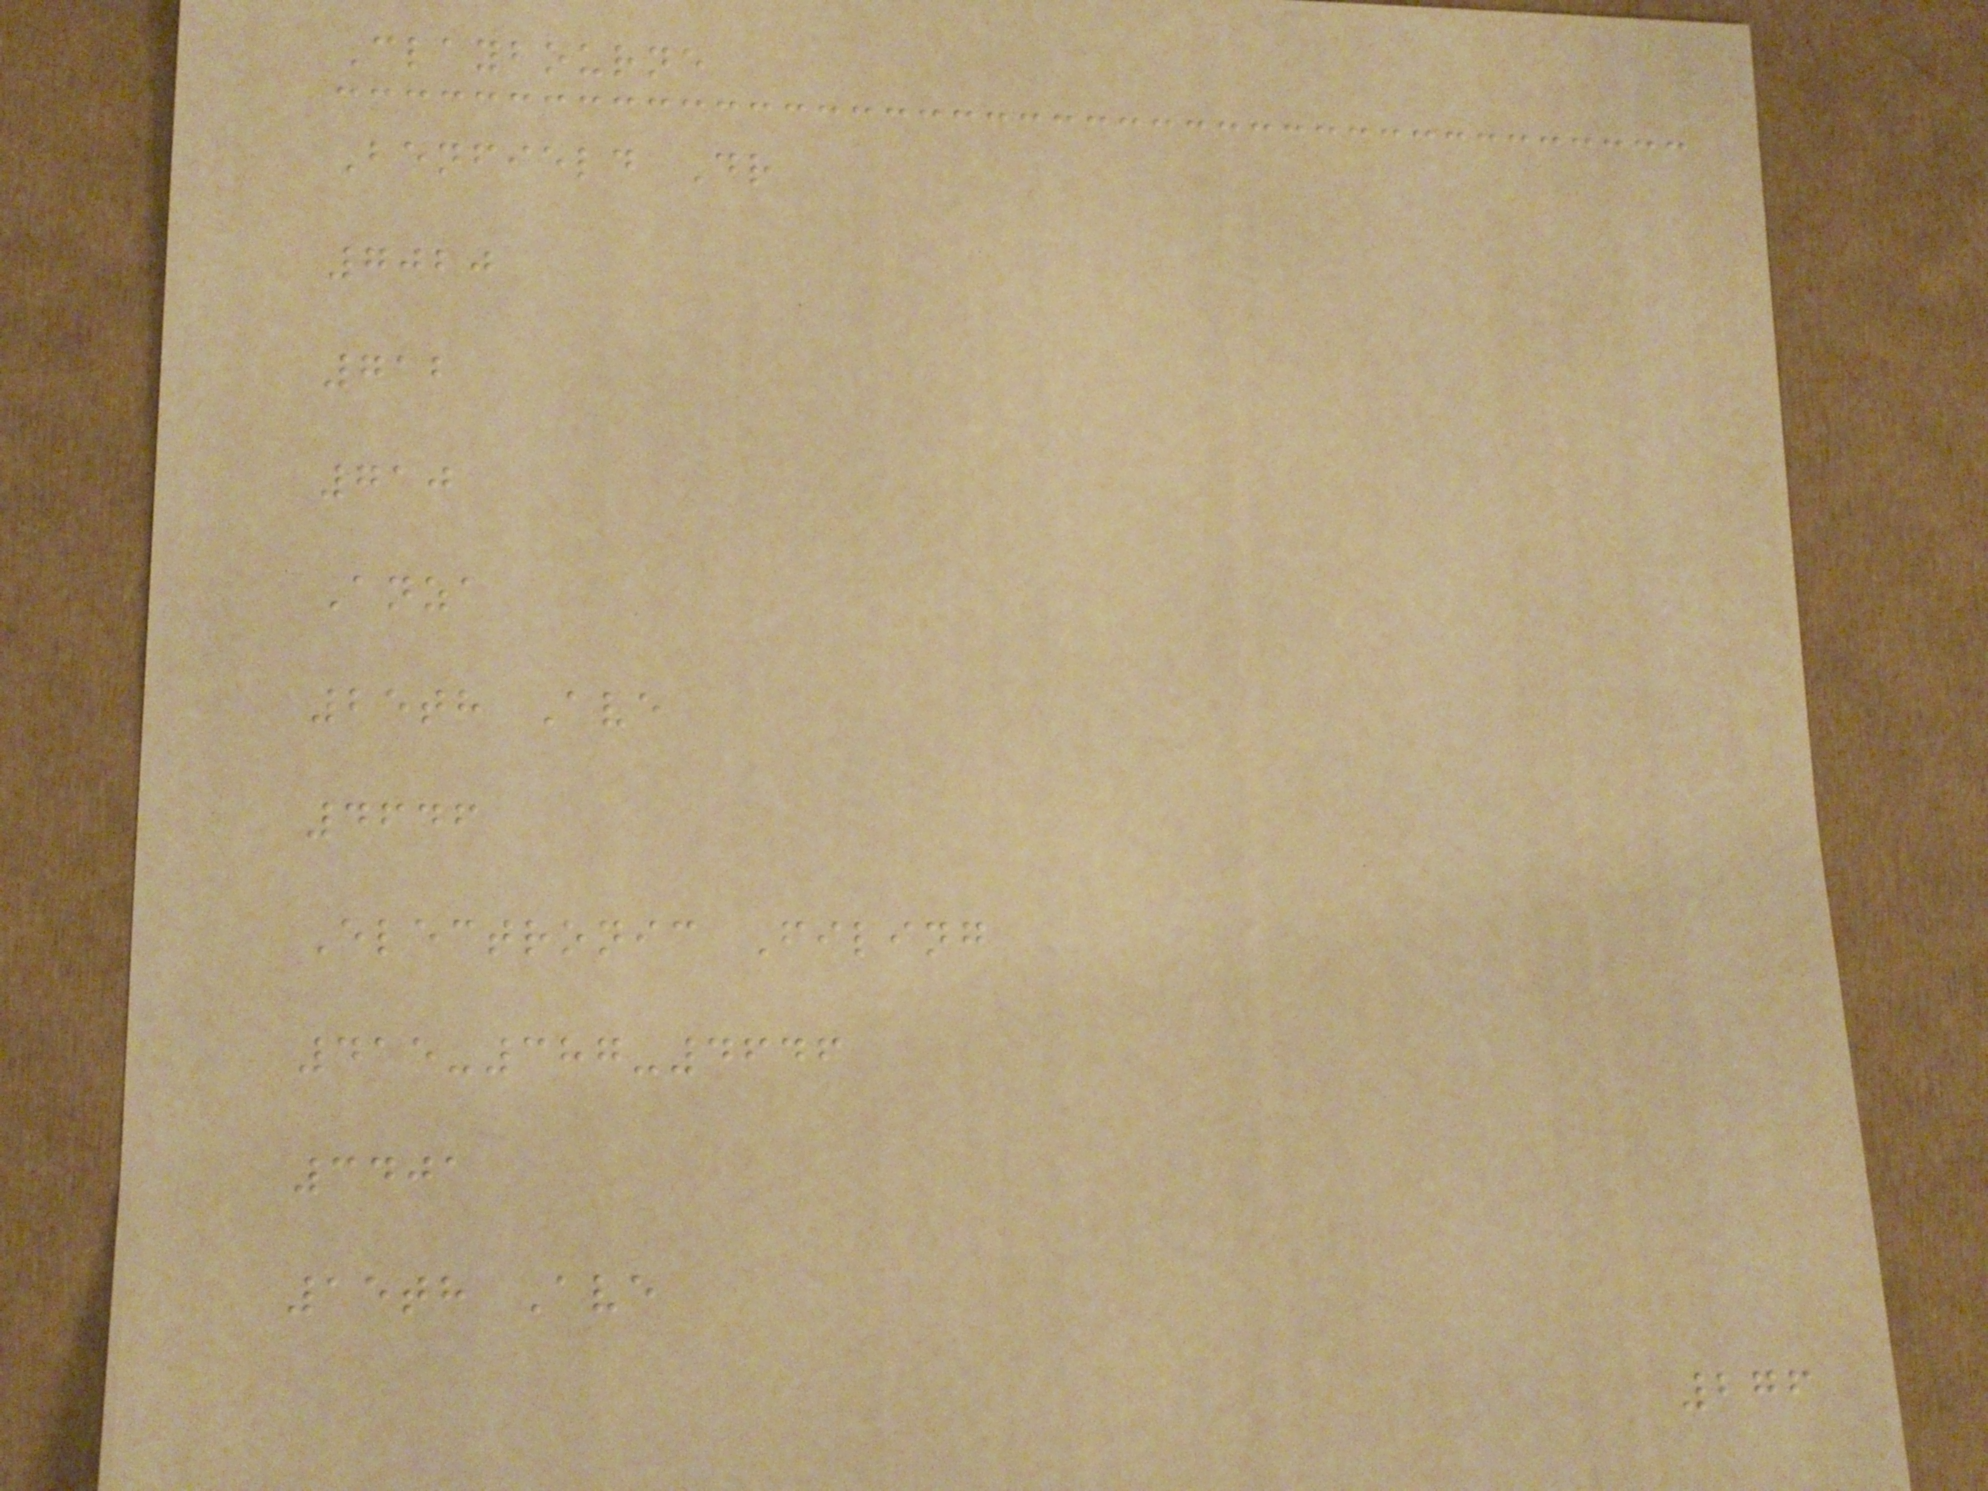Claybourne
Benfield Dr
7020
712
710
Anza
25th Ave
4646
Electronic Filing
415-387-4646
3401
15th Ave
276
